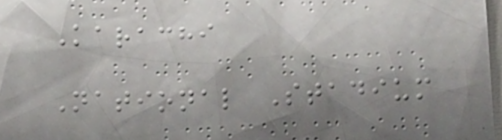Karachi
National Stadium
